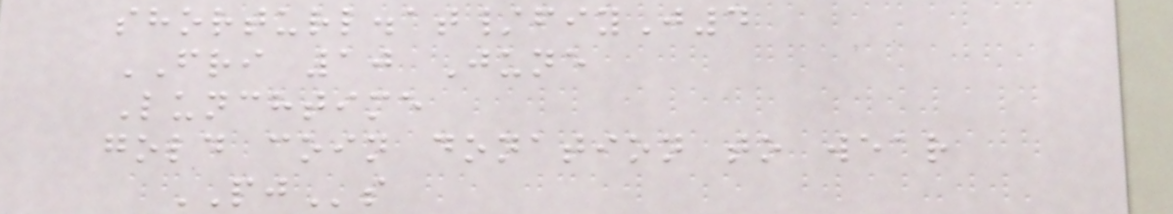shorturl.at/fiyJ4
FRI 10 June
Lunchtime
gold coin donation to wear
PJs
